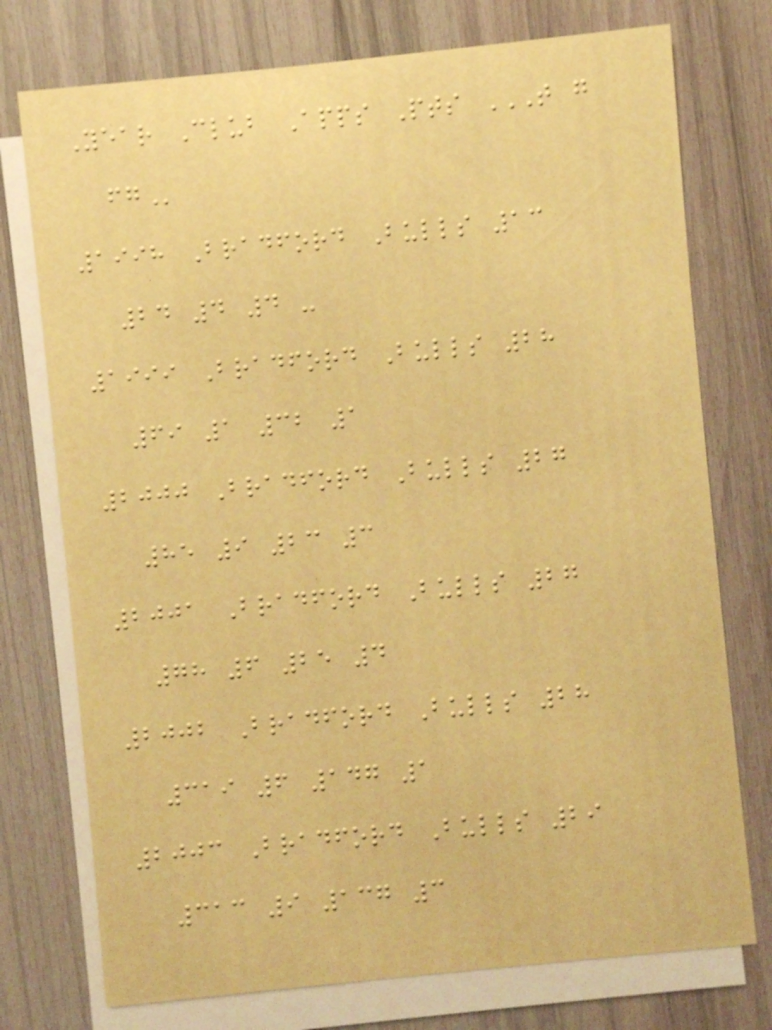Year Club Apps Pts T G
FG
1998 Bradford Bulls 13
24 4 4 -
1999 Bradford Bulls 28
69 1 32 1
2000 Bradford Bulls 27
85 9 23 3
2001 Bradford Bulls 27
78 6 25 4
2002 Bradford Bulls 28
319 6 147 1
2003 Bradford Bulls 29
313 9 137 3
